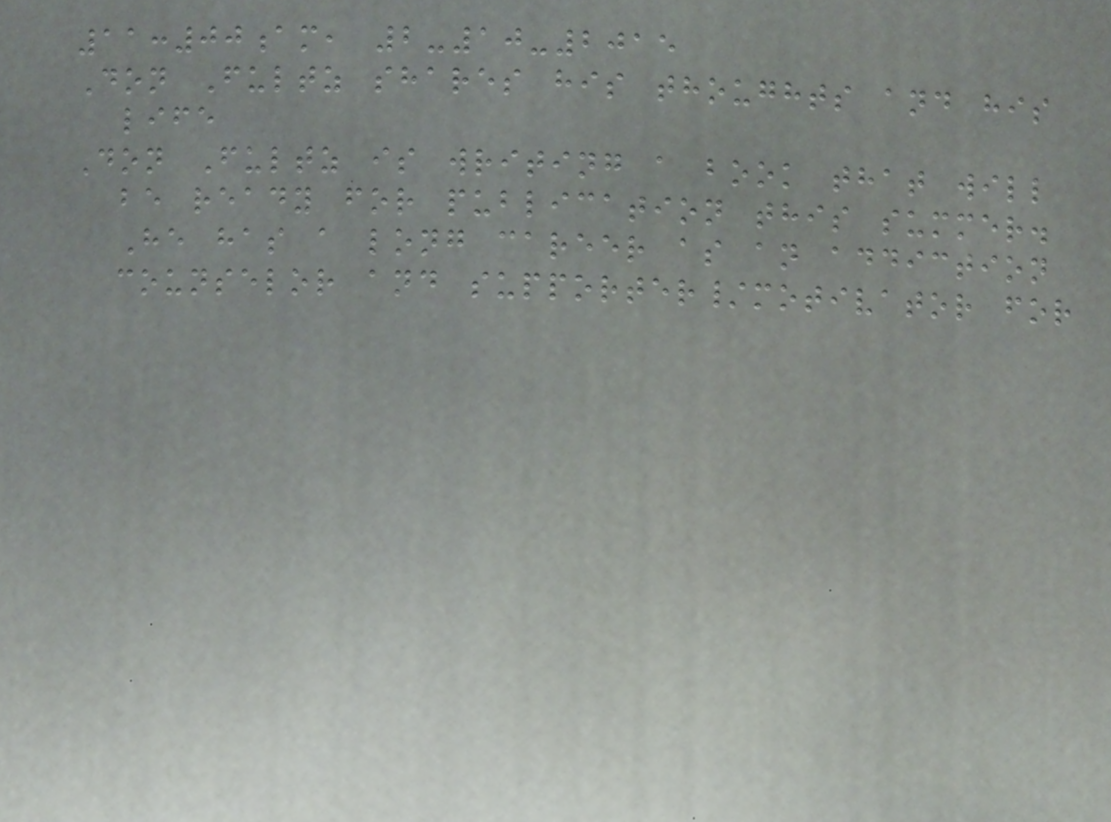11:00am, 2-10-2015
Don Fultz shares his thoughts and his
life
Don Fultz is writing a book that will
be ready for publication this summer.
He has a long career as an addiction
counselor and supporter/motivator for
